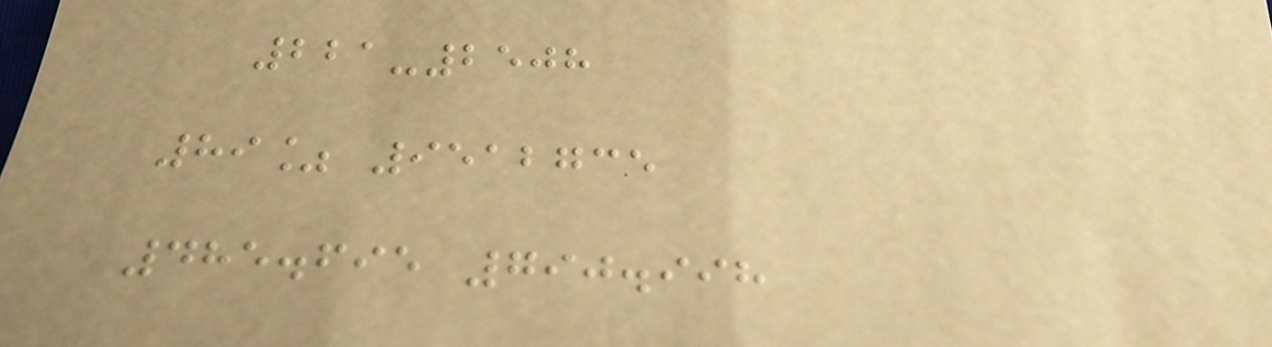221-2508
89% 9512735
485.695 790.998
